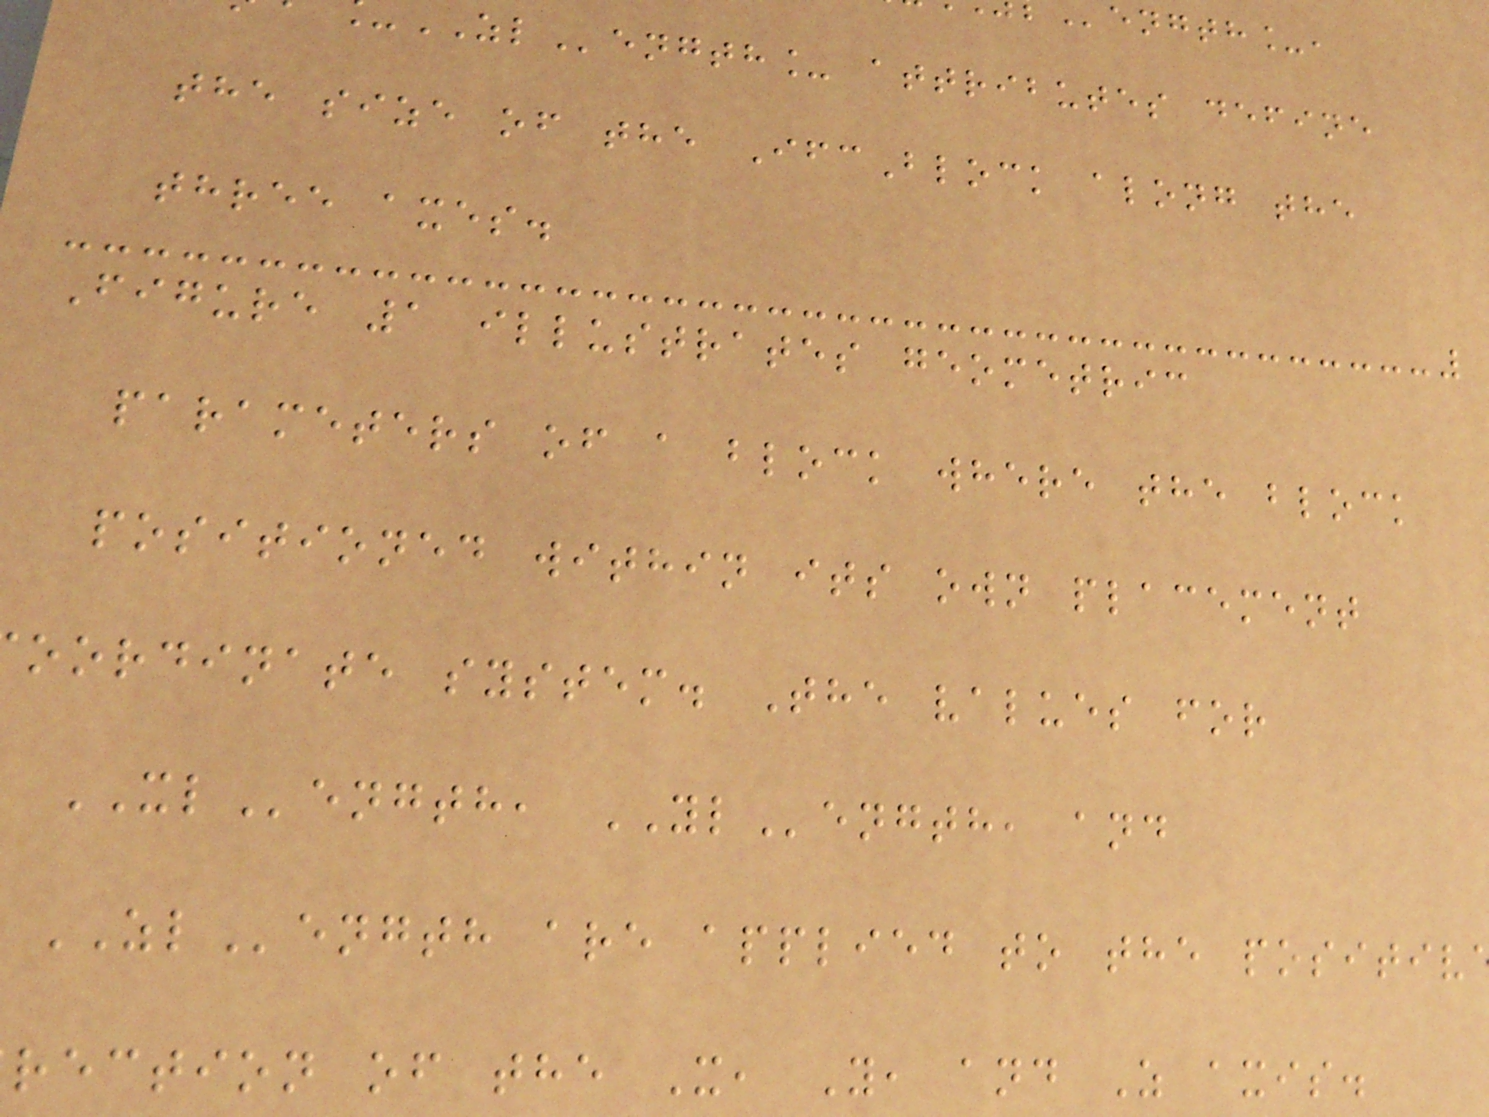ZLength_ attributes define
the size of the IfcBlock along the
three axes.
Figure 1 illustrates geometric
parameters of a block where the block
positioned within its own placement
oordinate system. The values for
XLength, YLength, and
ZLength are applied to the positiv
rection of the X, Y, and Z axis.
